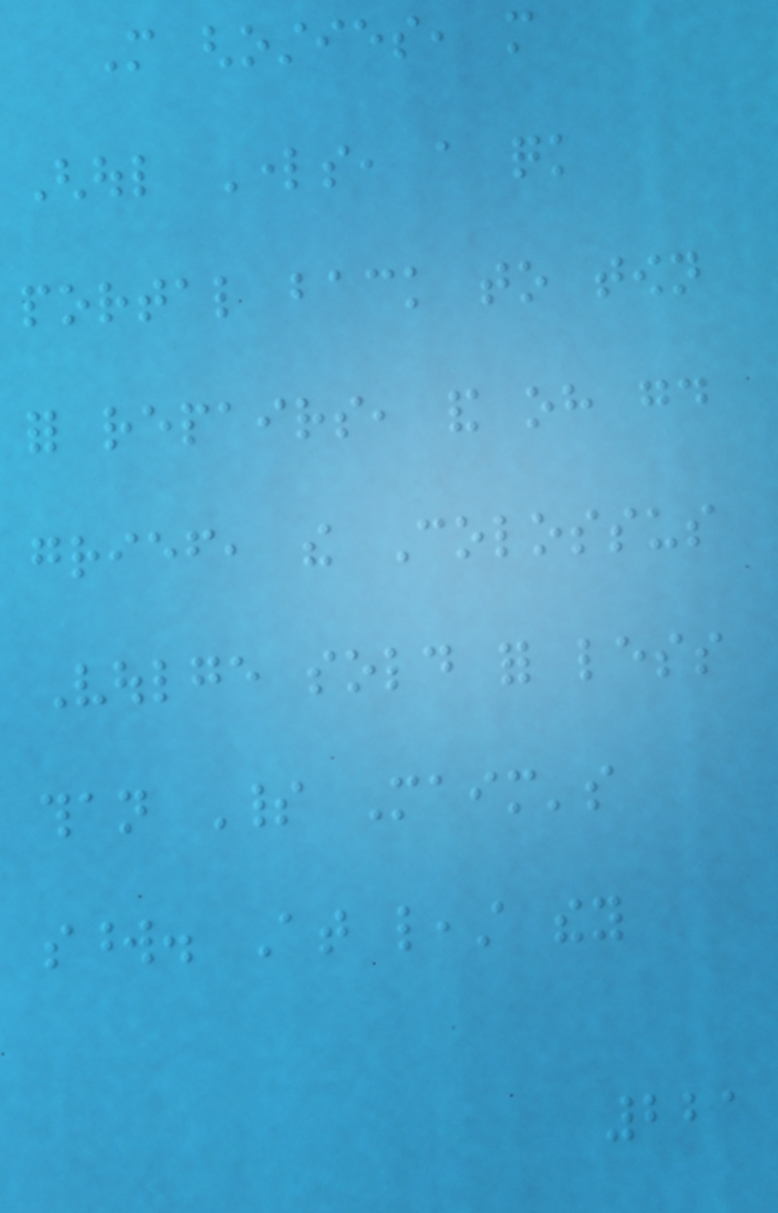More ghosties, more
Ghoul Lords, a quick
portal back to town
for repairs, and oh good
grief, the Colossus
Voulge sold for less
than Spirit Maim's
sword. At least they
221
